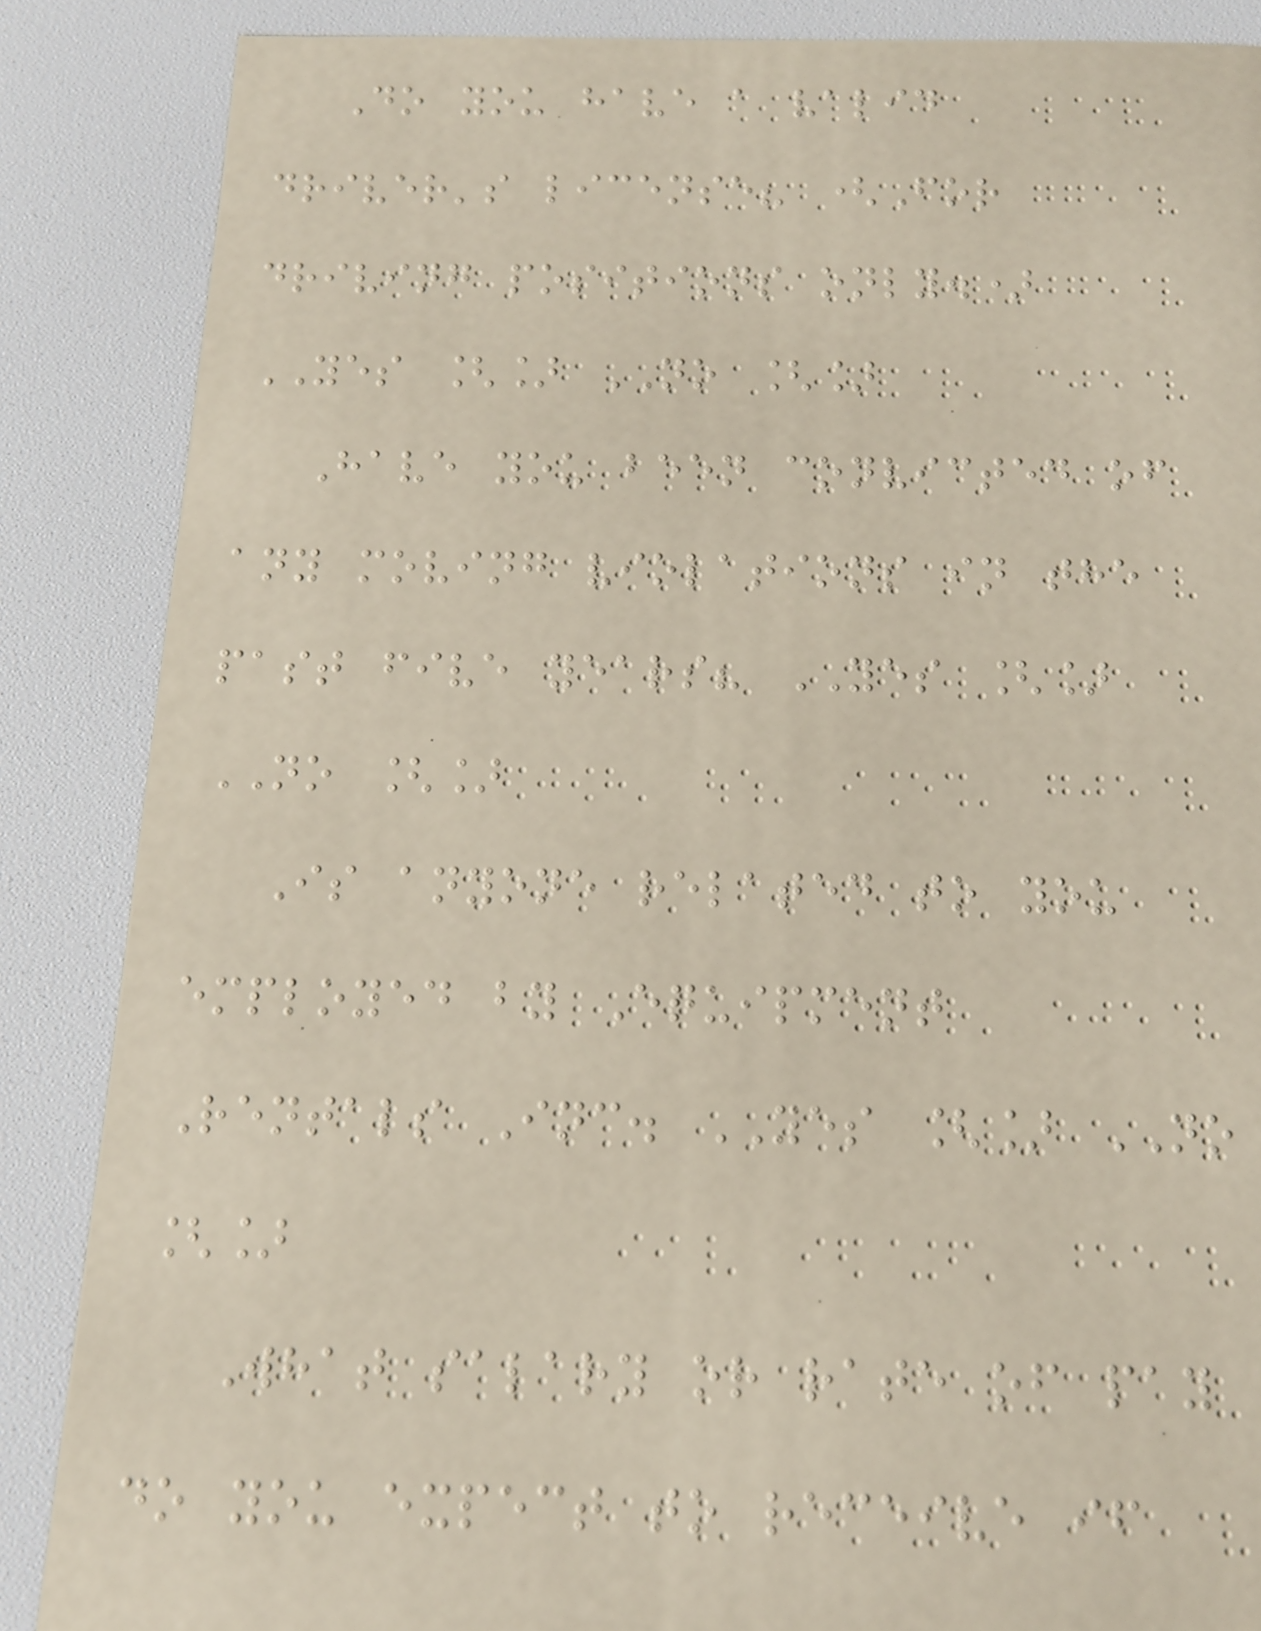Do you have a valid
driver's license? (For
driving positions only.)
YES [] NO []
Have you been convicted of
any moving violations in the
past five years? YES []
NO []
Is anyone related to you
employed by Equipment
Rentals Inc. YES [] NO
[]
What salary or rate of pay
do you expect to receive if
